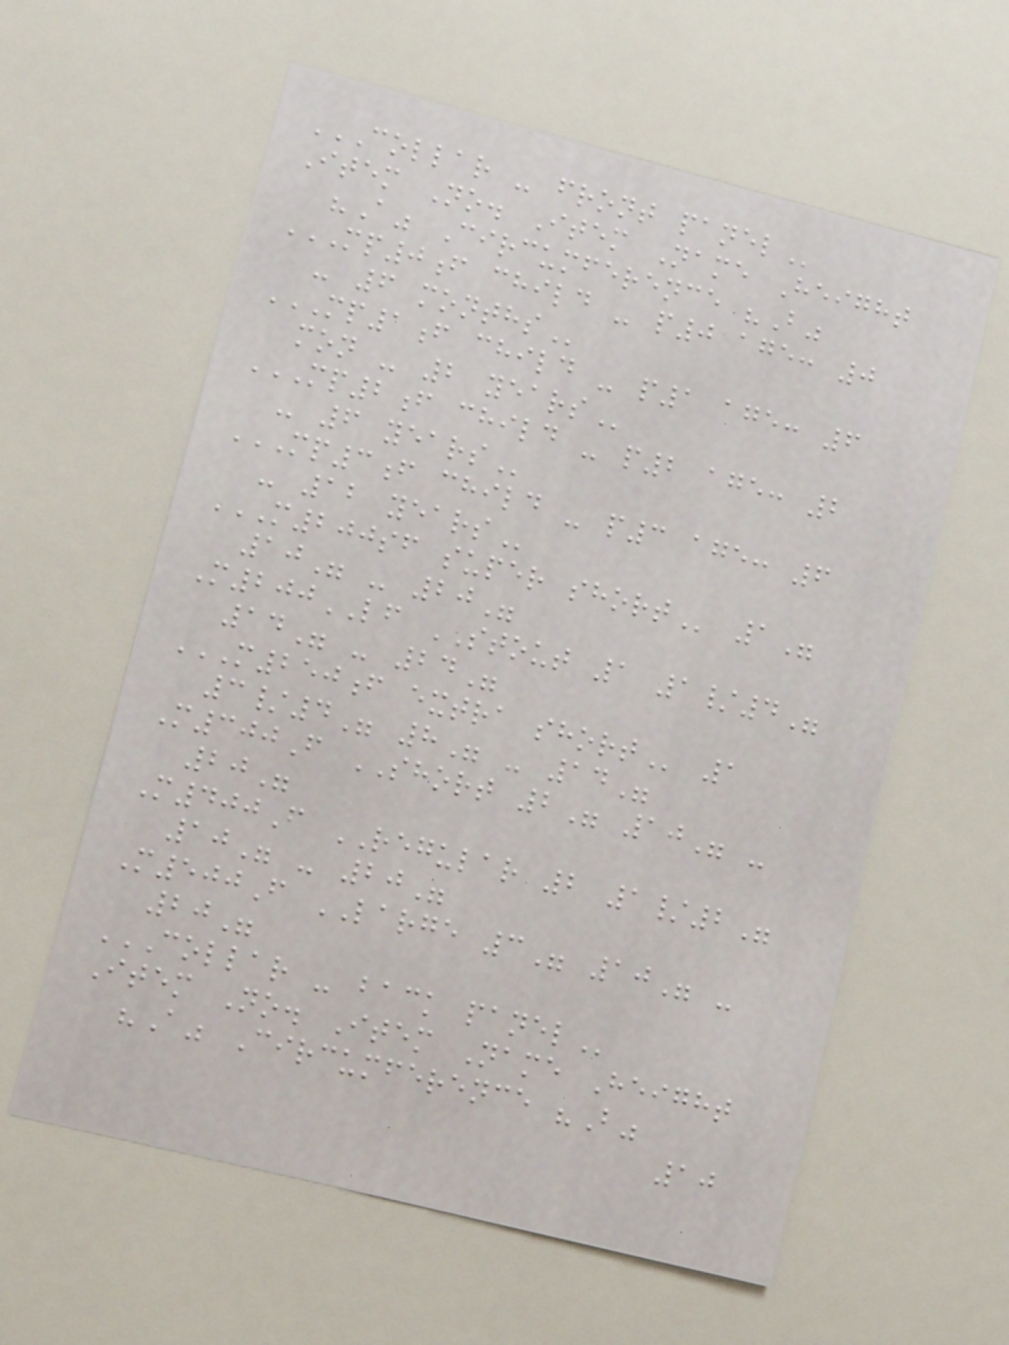COLLAR - FRONT PANEL
Item No. Item Name Height
"A" Circumference "B"
MP0F CHILD - P0 AGE: 0
- 6 MONTHS
MP1F CHILD - P1 AGE: 6
MON - 2 YEARS
MP2F CHILD - P2 AGE: 2
- 6 YEARS
MP3F CHILD - P3 AGE: 6
- 12 YEARS
M200SF SUPER SHORT 1"
10" - 20"
M200LF STOUT 1 1/4"
14" - 24"
M250F EXTRA SHORT 1
3/4" 8" - 14"
M300F SHORT 2" 10" -
20"
M400F REGULAR 2 1/2"
10" - 20"
M500F LARGE 3" 10" -
20"
COLLAR - BACK PANEL
Item No. Item Name Height
"A" Circumference "B"
10
